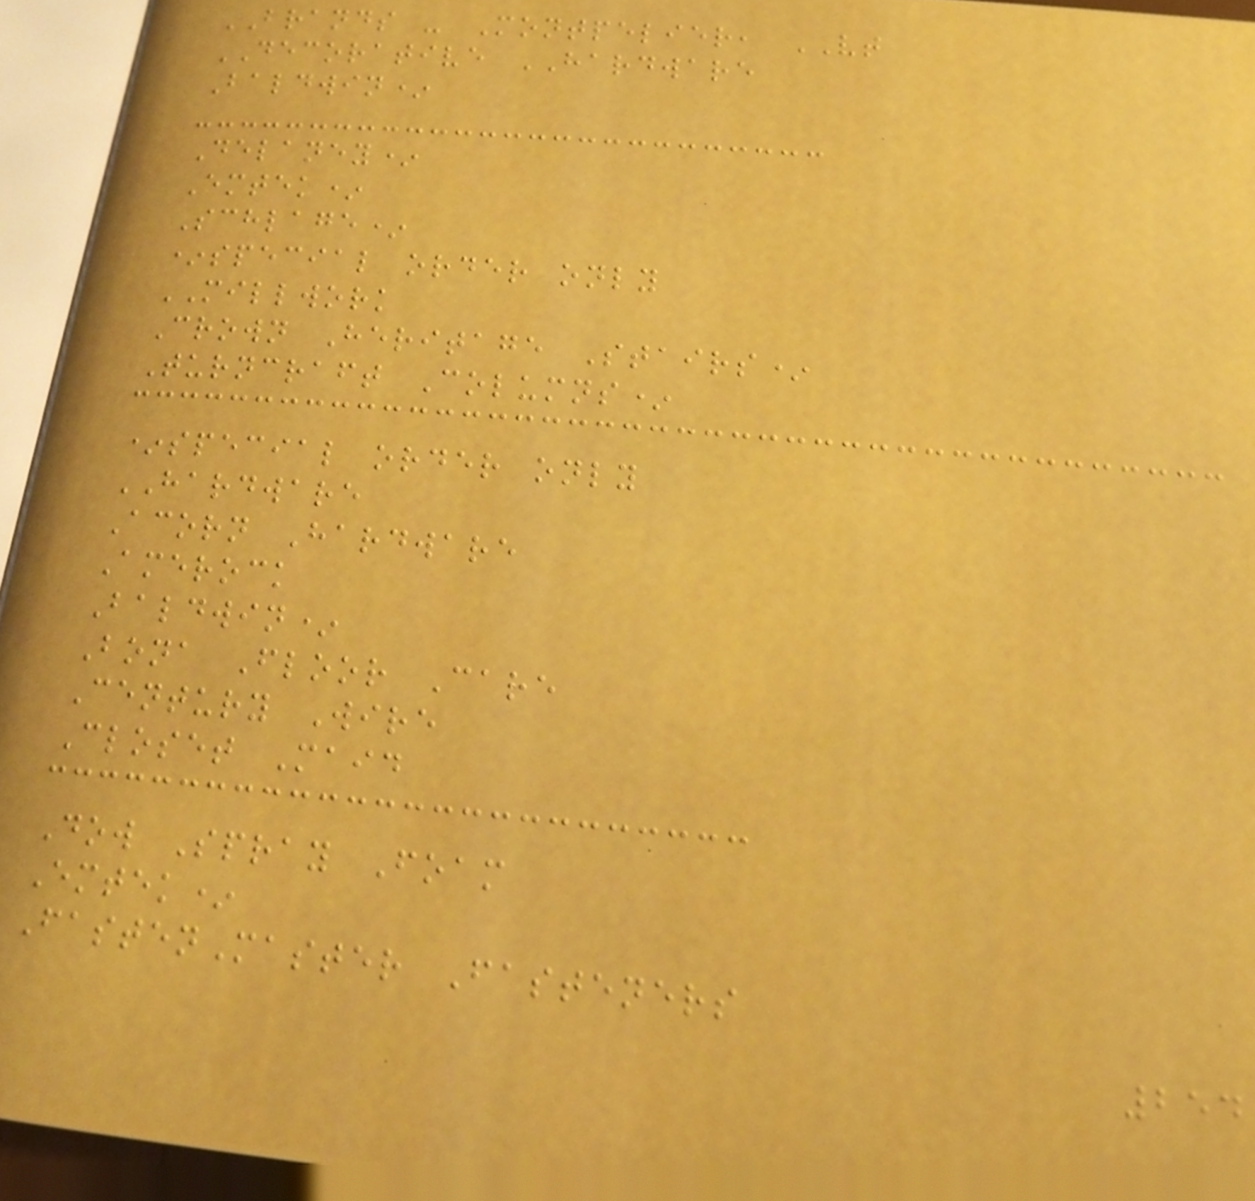BRANDS - Montpelier, VT
DECORATIVE HARDWARE
Baldwin*
Delaney*
Emtek*
Schlage*
*special order only
MILLWORK
Crown Heritage Stairs*
Turncraft Columns*
*special order only
HARDWARE
Acorn Hardware
Amerock
Baldwin*
Bona Floor Care
Century Wire
Closet Maid
Dow Spray Foam
Emtek*
FastenMaster Fasteners
254
